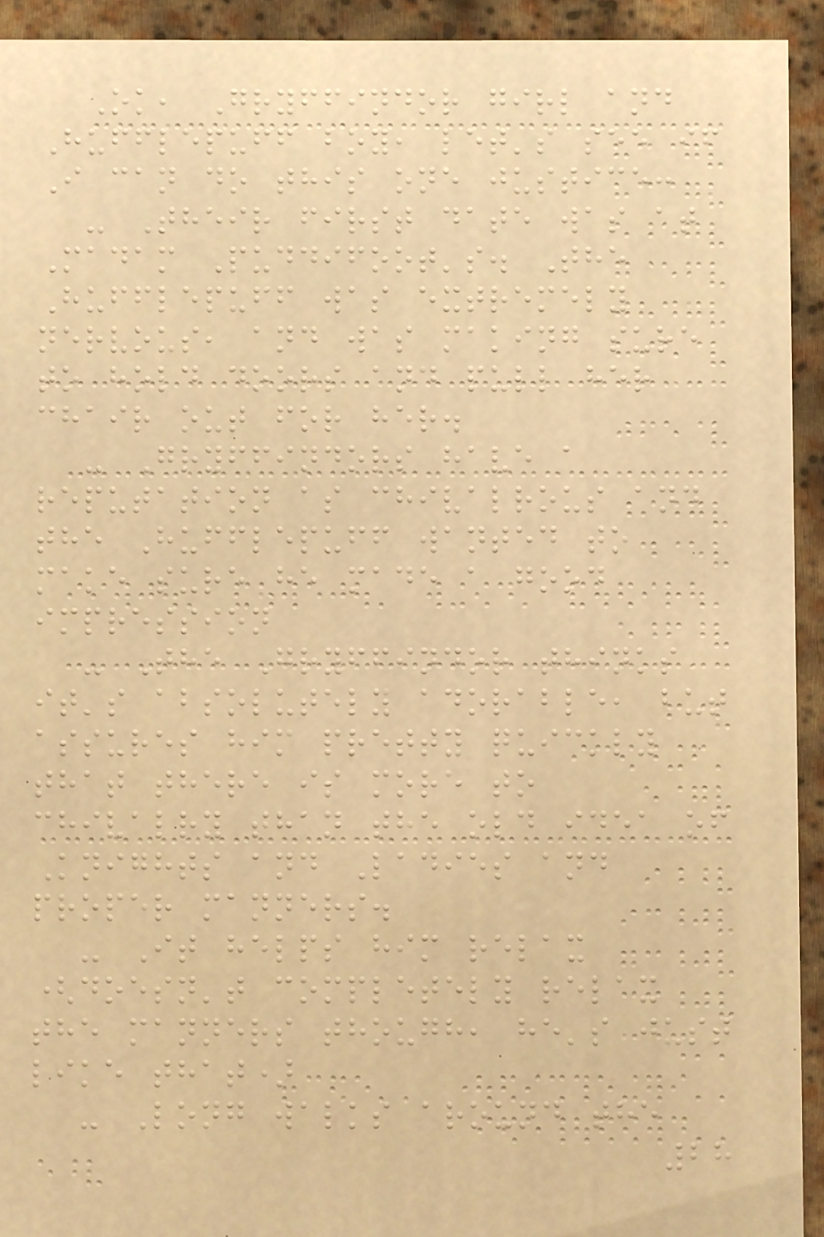Ok, Gryffindor girl and
Hufflepuff boy, let's see if
I can do this one justice:
- Their first date was at
Madam Puddifoot's. The
Hufflepuff was extremely
nervous, and was making sure
to hold doors and pull her
chair out for her.
- Gryffindors have a
reputation as chivalrous and
the Hufflepuff wanted to
make sure he made a good
impression
- The Gryffindor thinks
it's absolutely adorable, but
assures him pretty quickly
that there is more to
chivalry than the old idea of
Knights and Ladies and
proper manners.
- It helps him relax
(doesn't completely relax
the manners though, he's just
like that)
- Long walks around the
28
